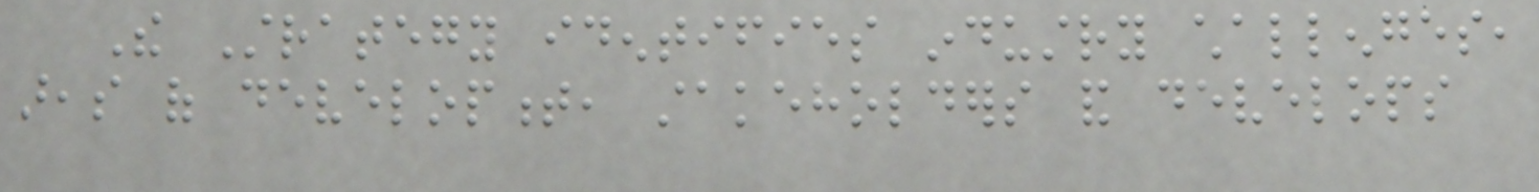The Strategy identifies industry challenges,
areas of development, stakeholders and develops
